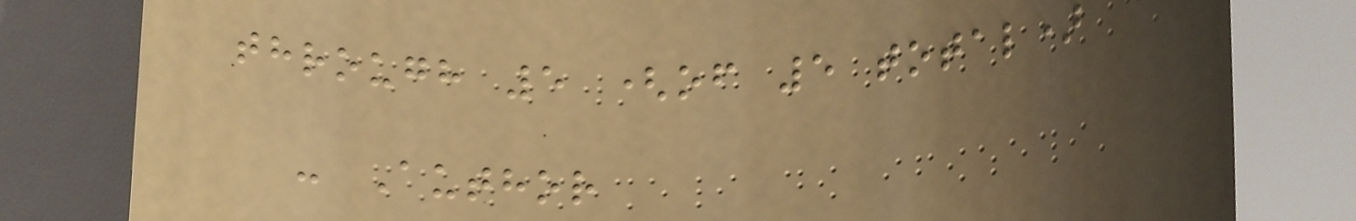through 5 (of 5 total)
- Author
